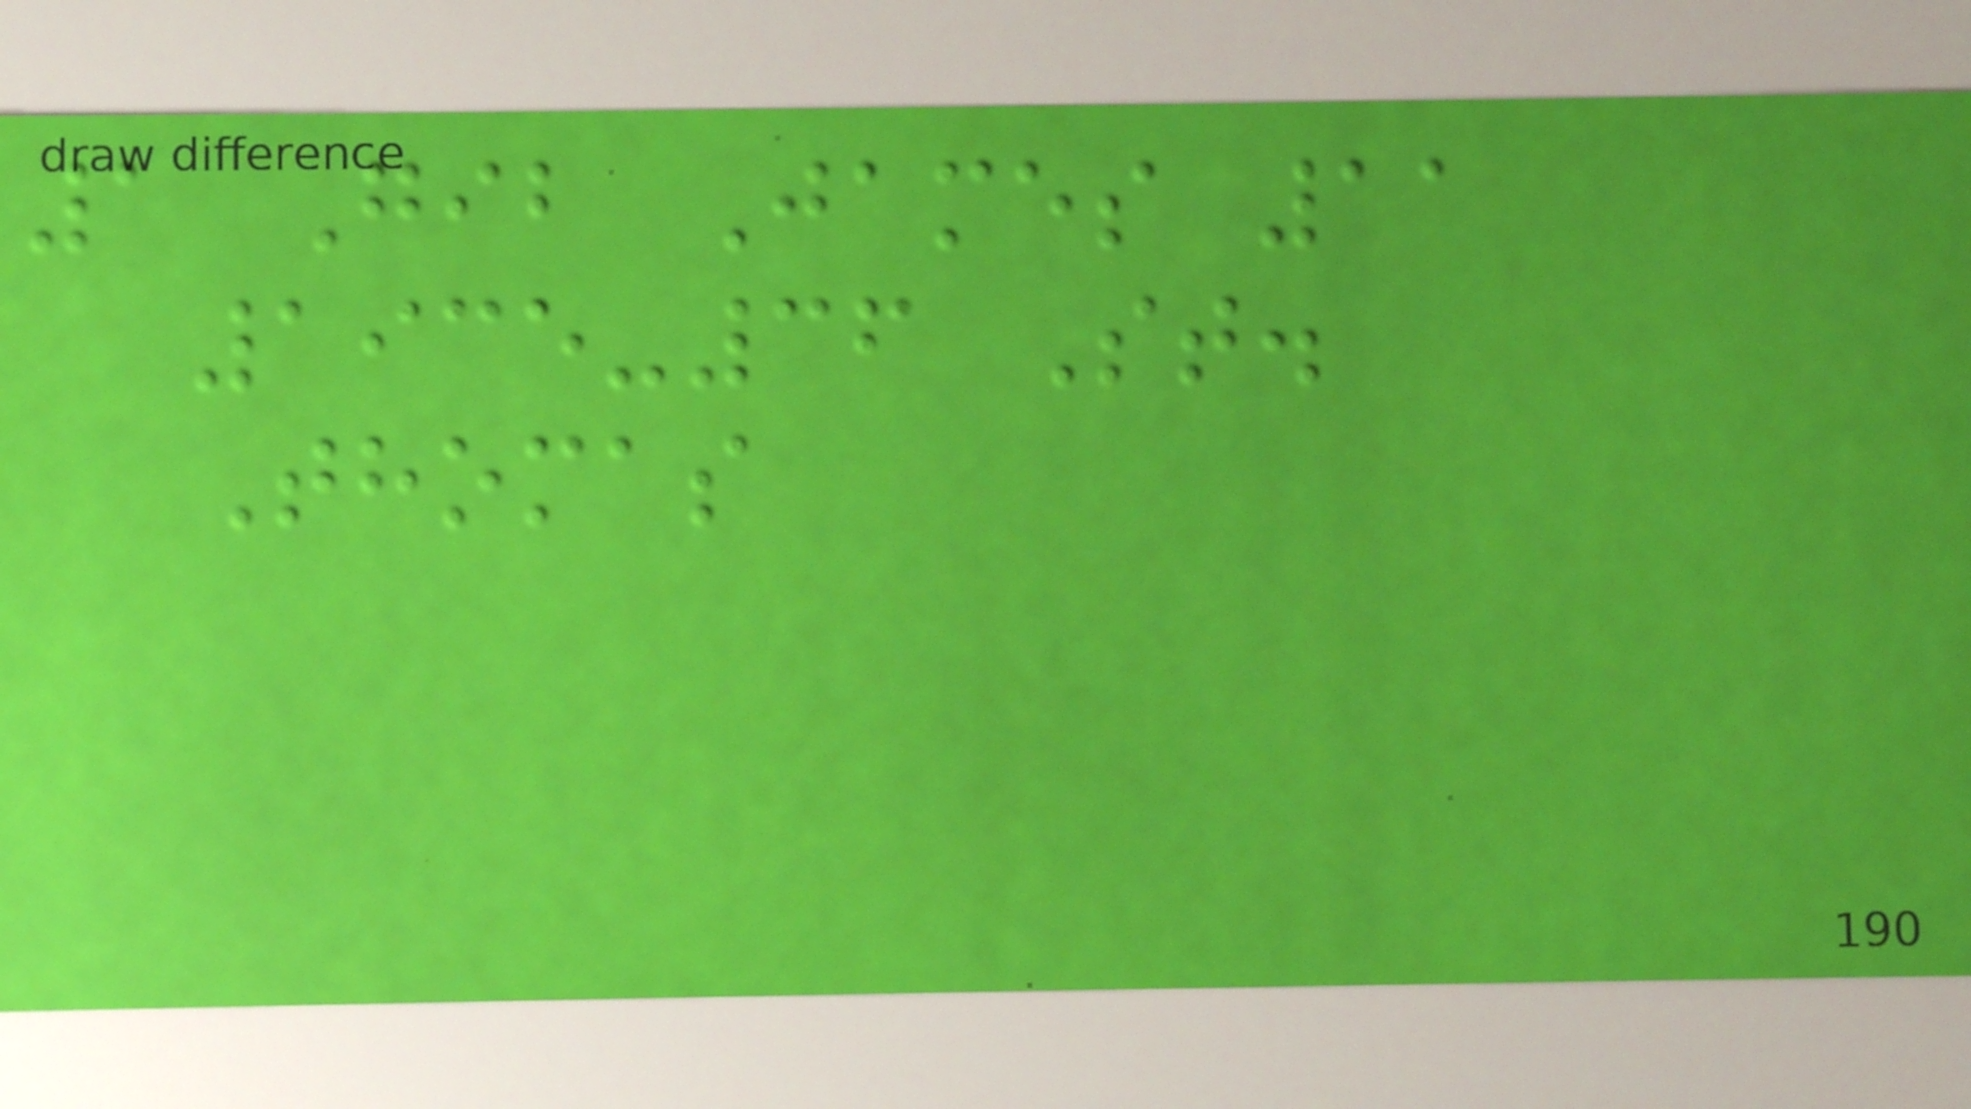1 Gib James 11
1935-36 St.
Thomas
